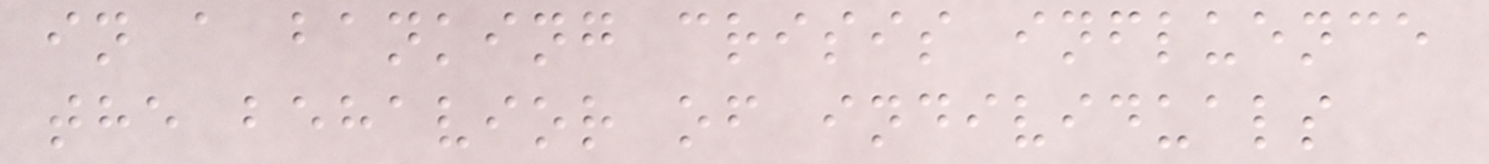in a banking crisis influence
the behavior of individuals
